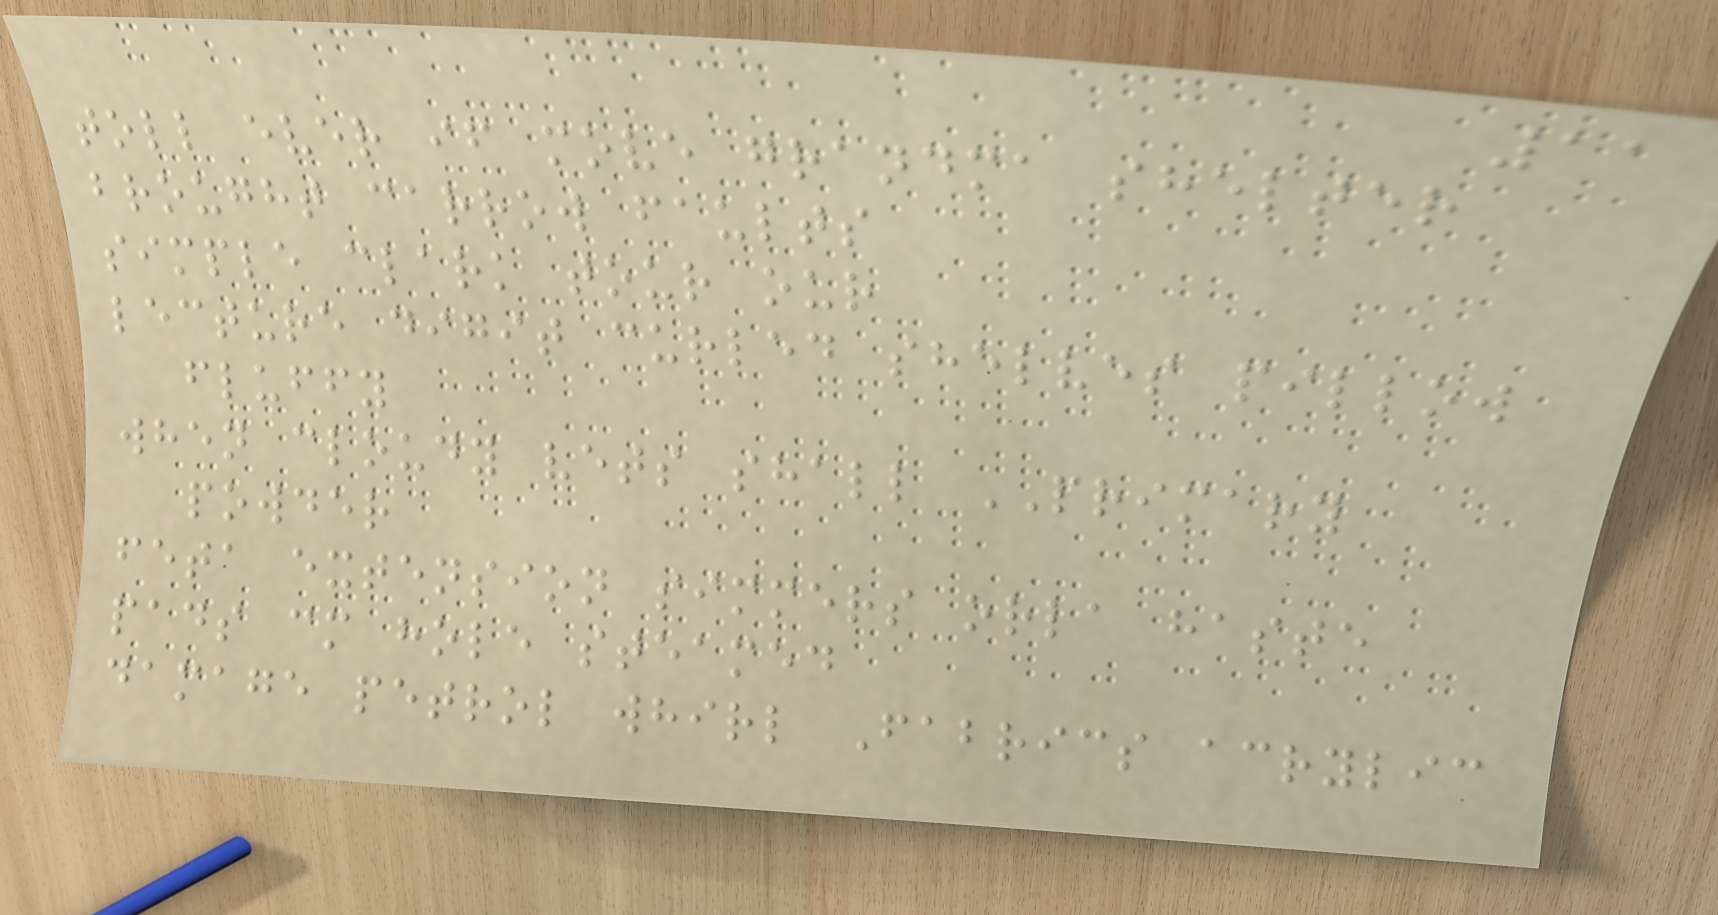11
toll ever if move grandma shelter
brought carrow faults
simple clark tour our
lecture digit curled shelves pillow
fluffy
when cloudy vets shall PRIMARY
powder
feta extension simmers orla haste
pads cm hole steamed
damage petrol whirl Fabrics acrylic
